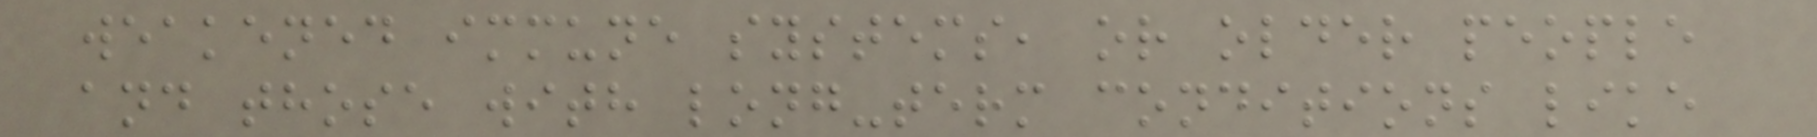weakened immune systems, or older people
and those with long-term conditions like
